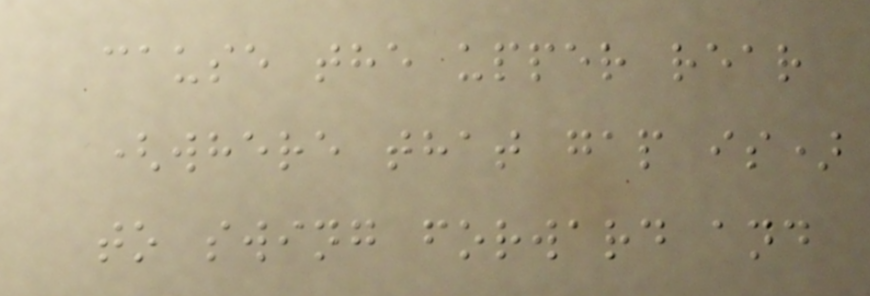cause the upper rear
(where that gap is)
to swing forward and
